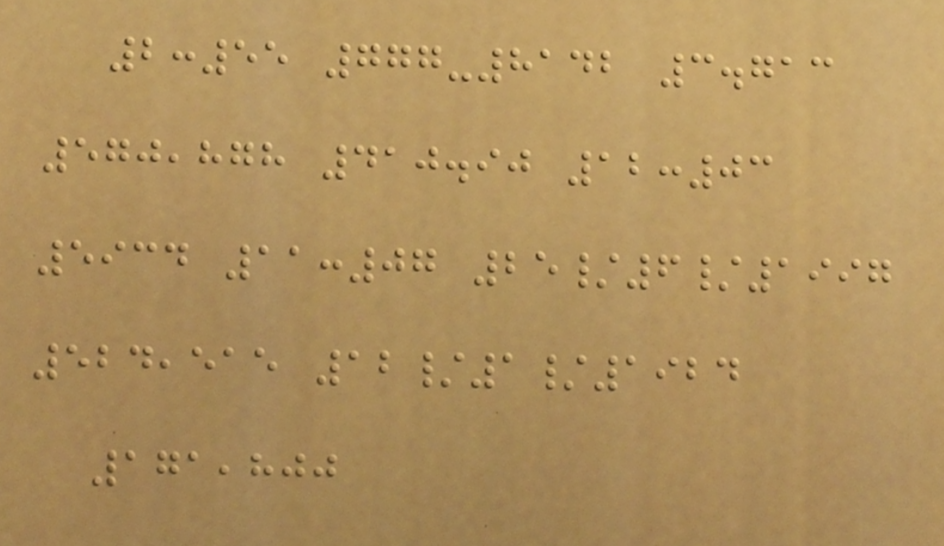2:55 777-8142 3.713
570,878 410.90 12:03
5934 11:07 25/6/1997
524,515 12/1/1924
171,800
